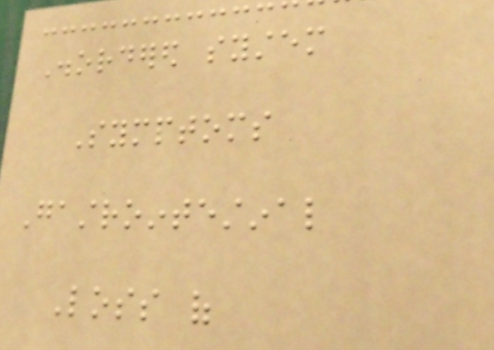Disordered system
Symptoms
Gastrointestinal
Loss of
